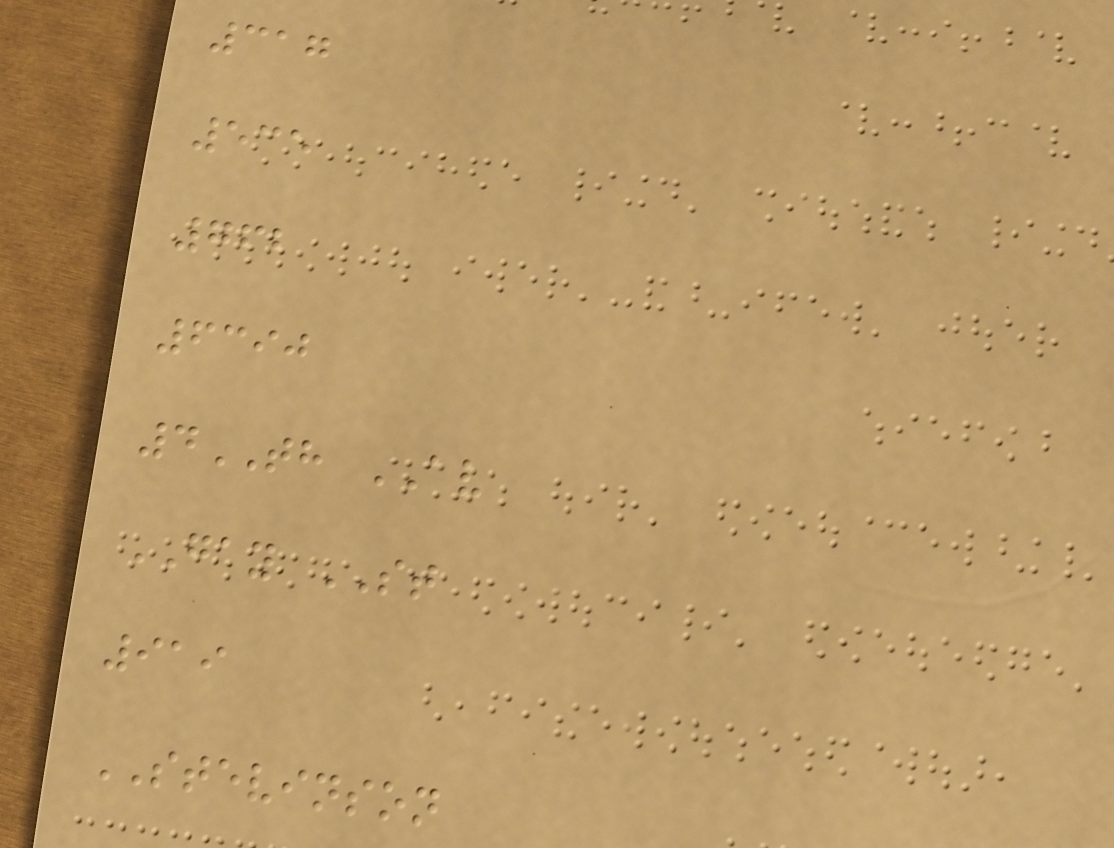317
535
762
6390
4TH AV
GAY ST
919
STEVINSON
